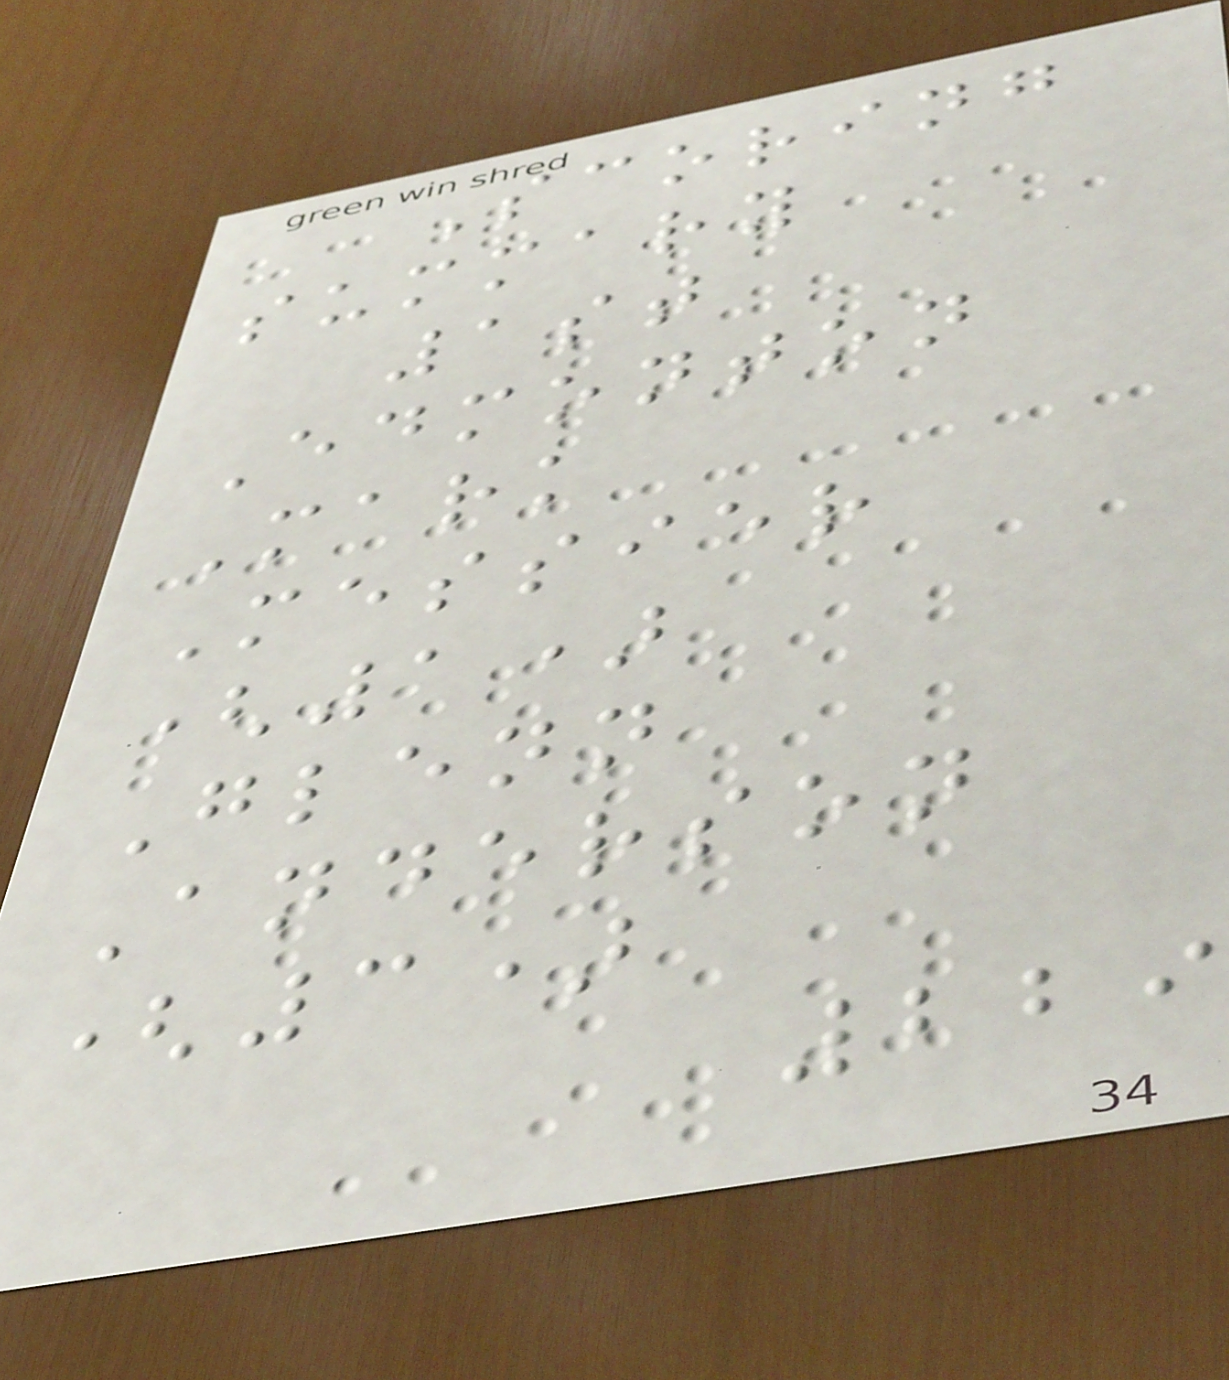Scoring
summary
1st
Edmonton
Mark
Messier
(1)
Glenn
Anderson
(3)
229
